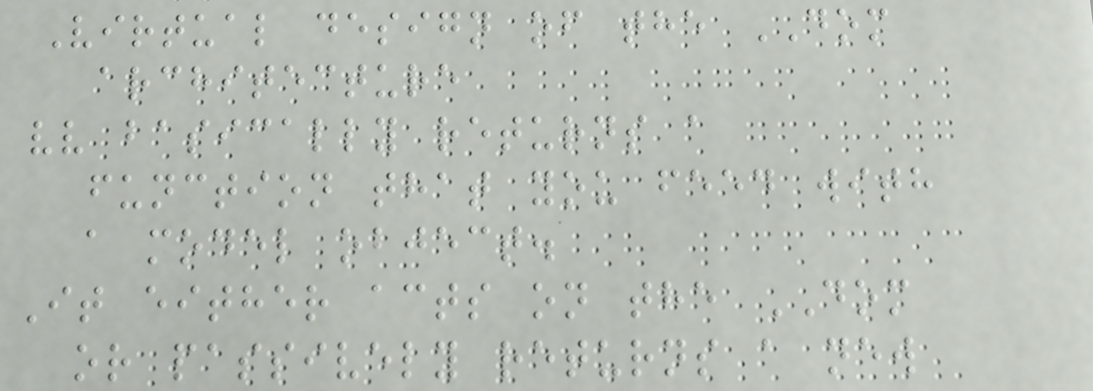Virtual design of the DOM
architecture
vv basically returns a
function that you feed with
a model object.
It either acts on the DOM
or passively returns a new
